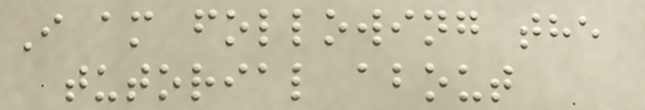I am following the
tutorial about
